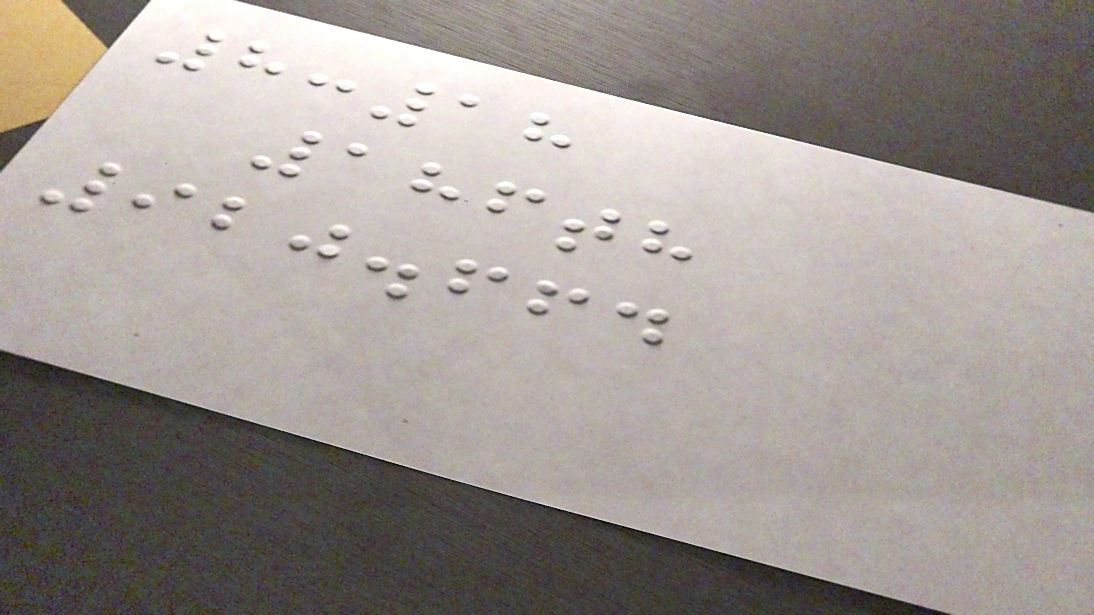8:18
186th
920.664
